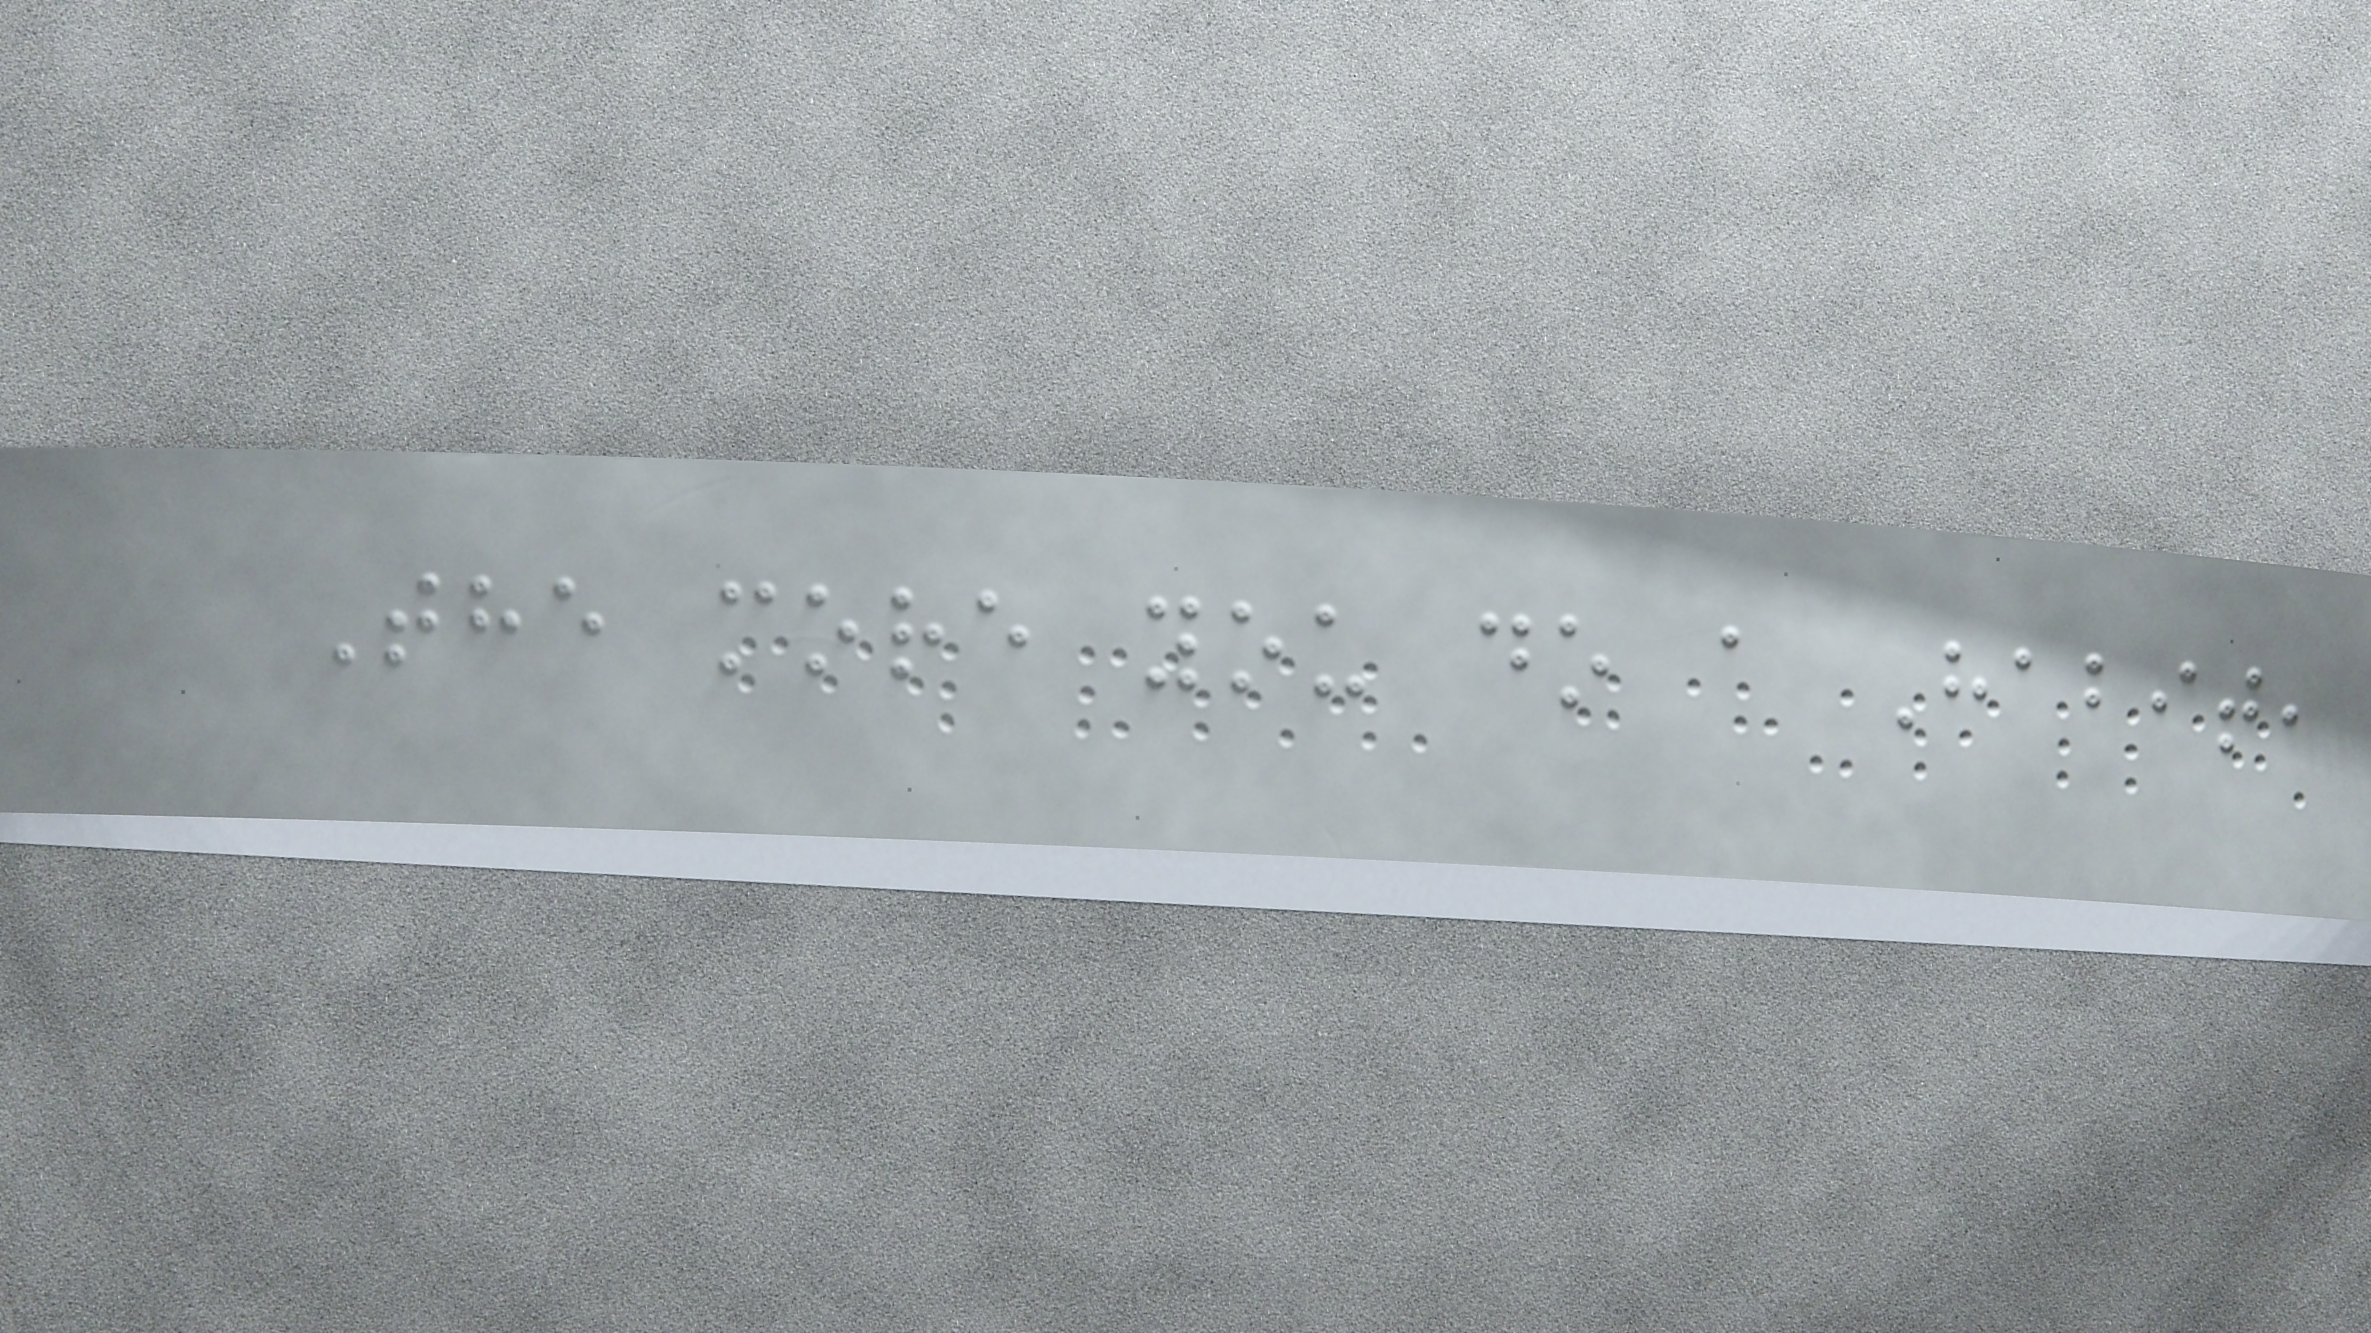The more you do a Habit,
